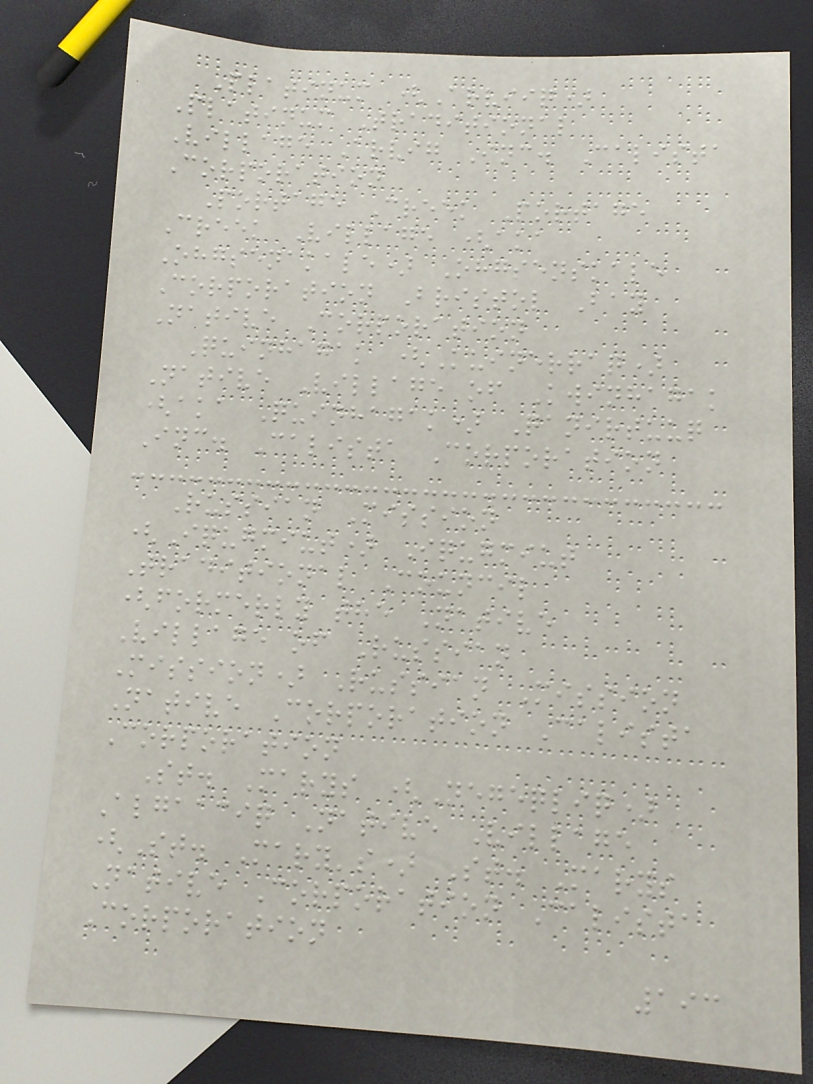Platinum (Arviiq)
Platinum Traditional
Village Arvig Inc. Calista
Corporation
Portage Creek Portage
Creek Village (aka
Ohgsenakale) Ohgsenskale
Corporation Bristol Bay
Native Corporation
Quinhagak (Kuinerraq)
Native Village of Kwinhagak
(aka Quinhagak) Qanirtuuq
Inc. Calista Corporation
Russian Mission
(Iqugmiut) Iqugmiut
Traditional Council
(formerly the Native
Village of Russian
Mission) Russian Mission
Native Corporation Calista
Corporation
St. Marys (Negeqliq)
Algaaciq Native Village
(St. Mary's) St. Marys
Native Corporation Calista
Corporation
193
